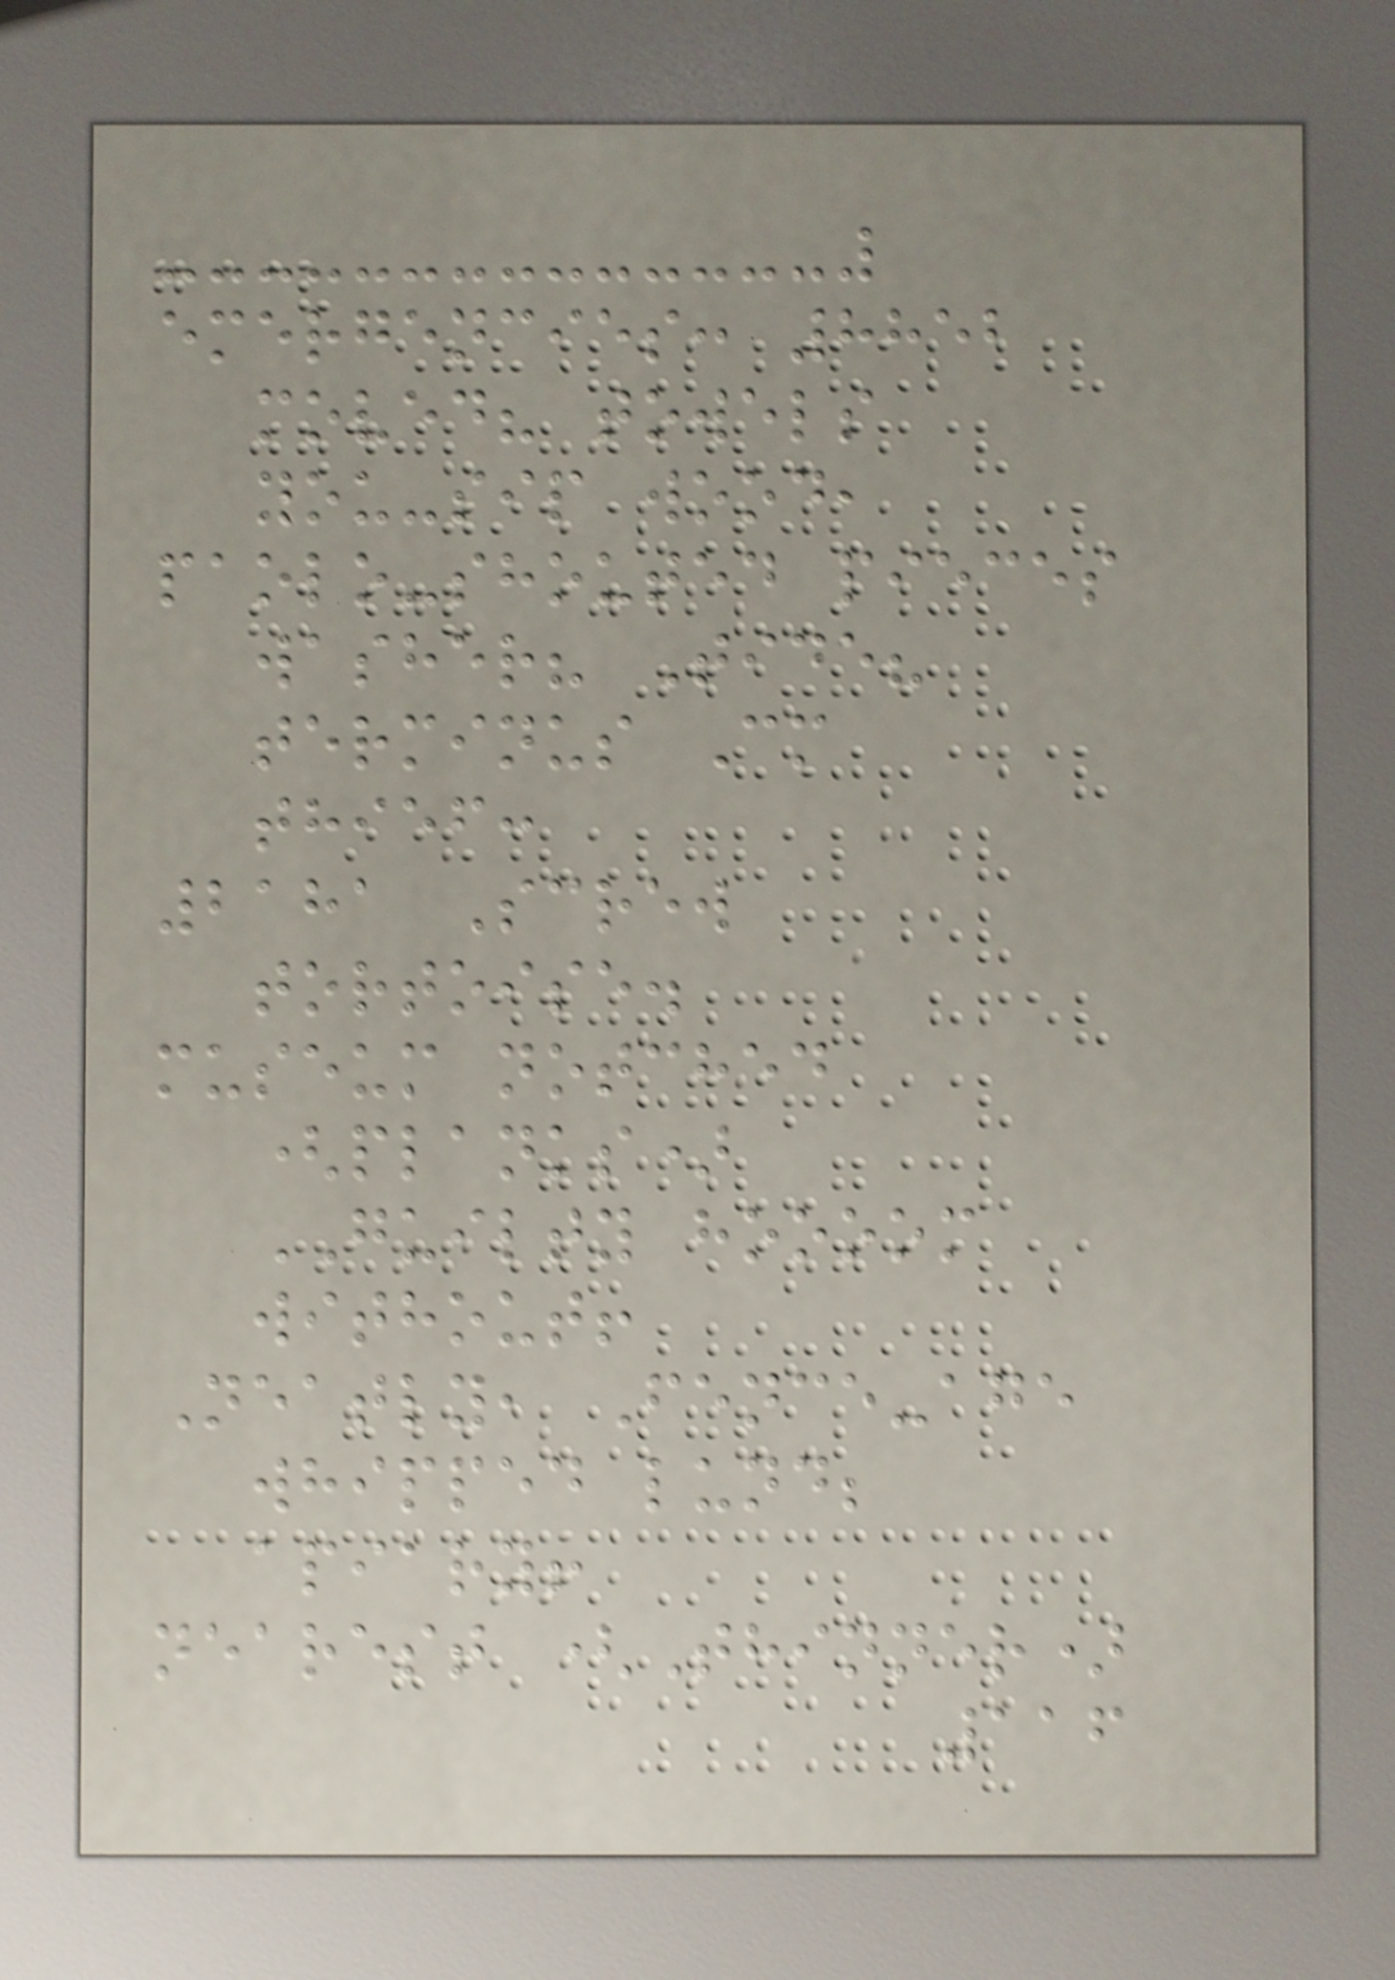emergencies: 8852
moved? towels
you-sip wood,
paolo-shouted pieces
washer? Tide?
terminus Cm
thief:
2181 Screw
tortoise.
museum notched
(planks)
GUILTY hoooom
without!
Neatly, Fence-age
whipped lund;
apiary!
nearest (Thinner)
116
